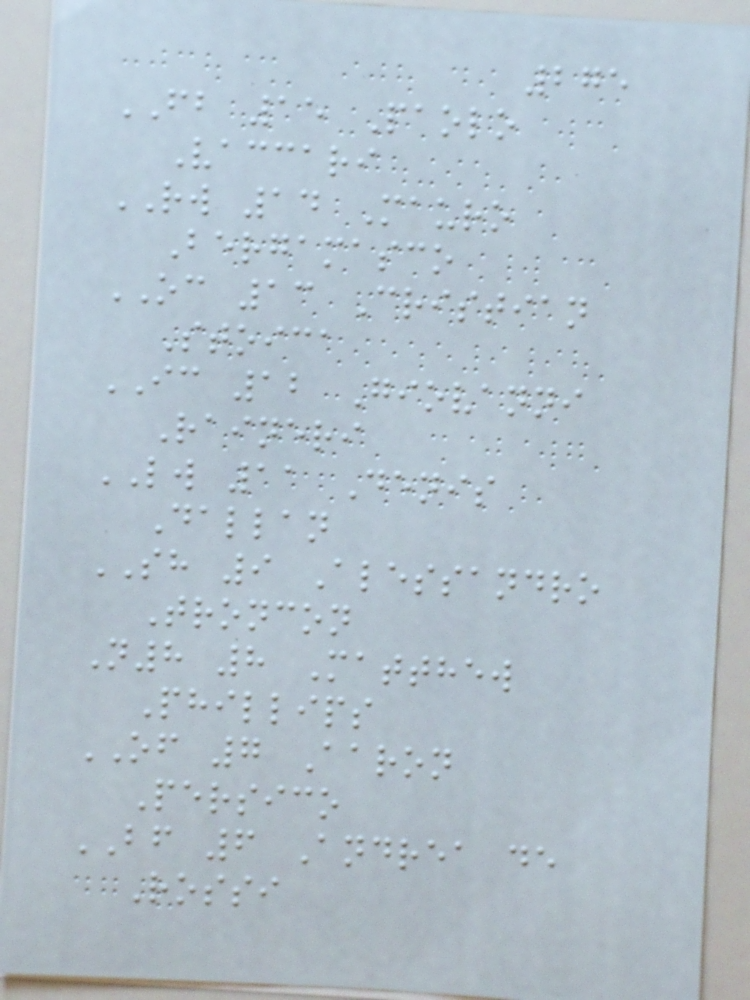275
FB 15 Paolo
Vaccari
RW 14 Mauro
Bergamasco
OC 13 Cristian
Stoica
IC 12 Giovanni
Raineri
LW 11 Denis
Dallan
SH 9 Alessandro
Troncon
N8 8 Matthew
Phillips
OF 7 Aaron
Persico
BF 6 Andrea de
Rossi
